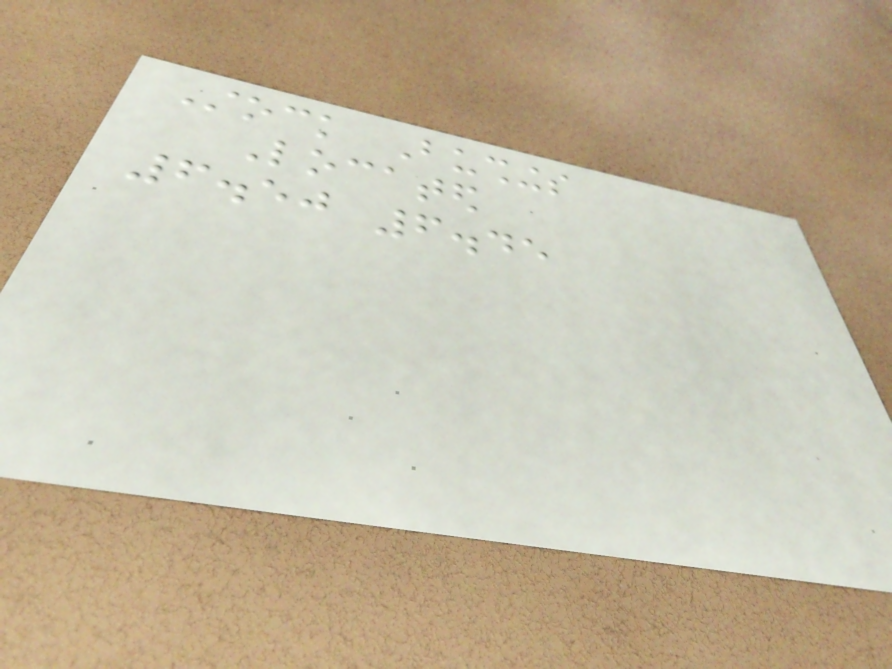Stock Bushings
Located
6.50 6.45
